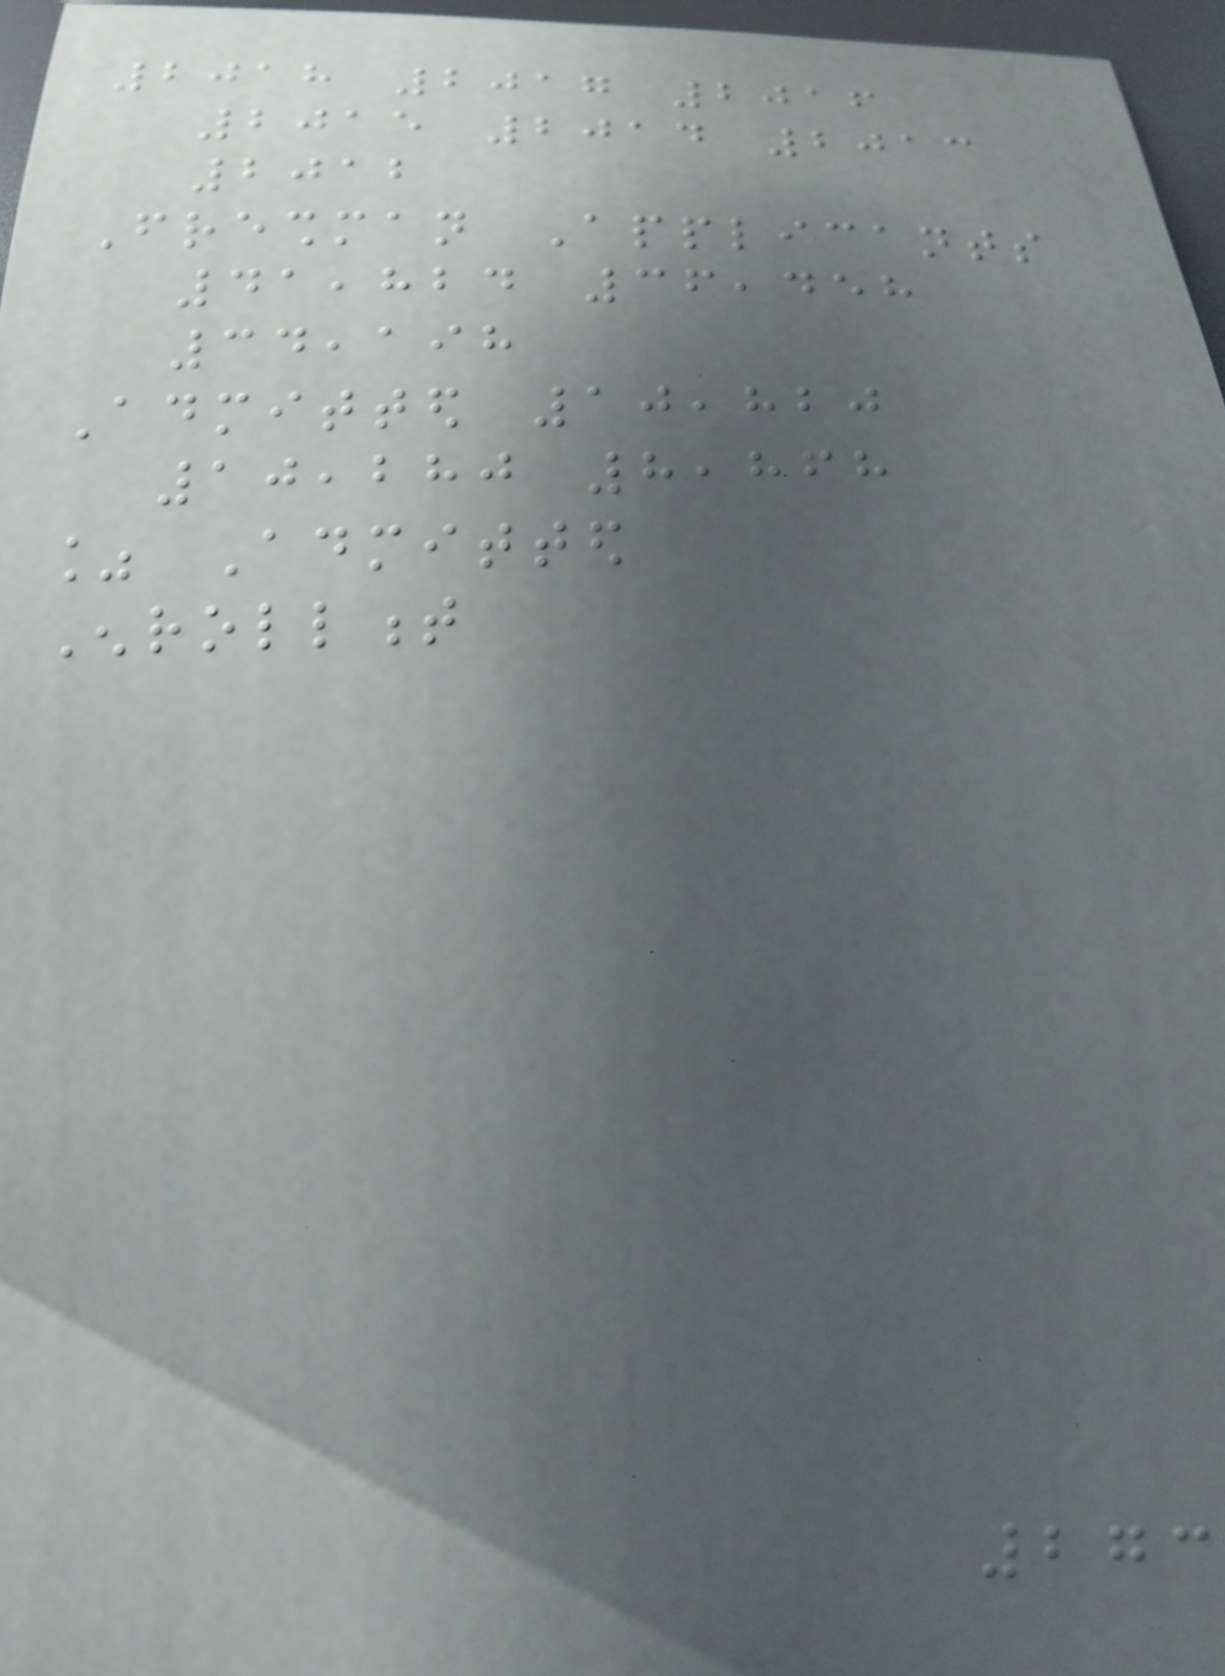2018 2017 2016
2015 2014 2013
2012
Freshman Applicants
41,824 36,458
34,198
Admitted 10,820
10,280 8,868
% Admitted
Enrollment
273
